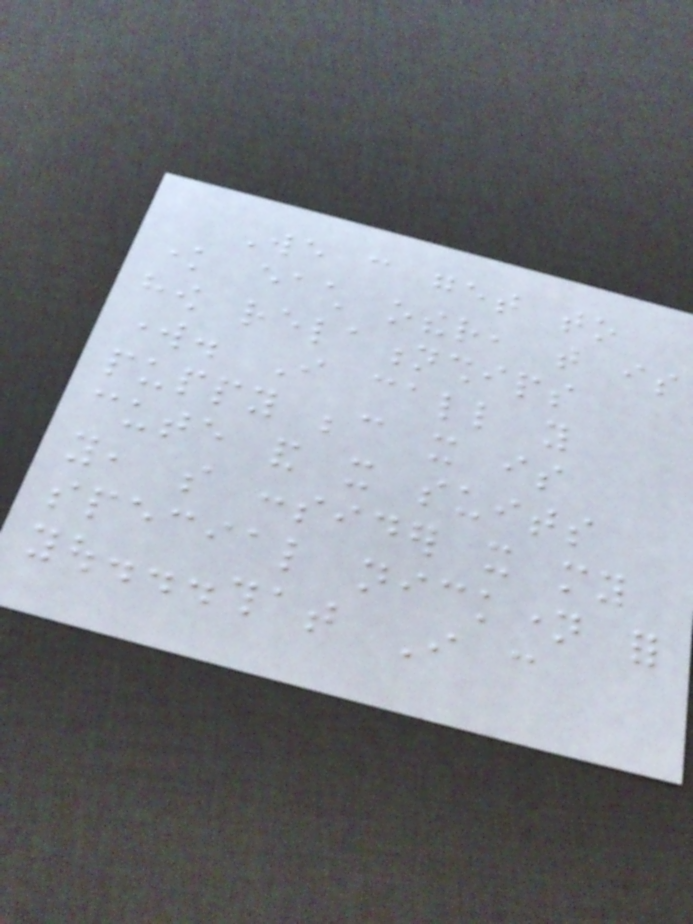We can get to
know each other, that is
how relationships
work. I call you
puppy because it is
cute and it suits
you, so consider it my
special nickname for
you...that I can
